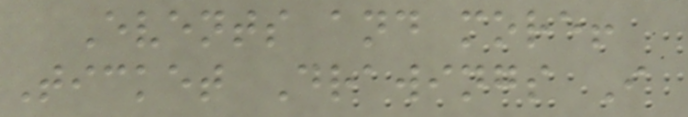Events and more!
Ticket Drawings I
